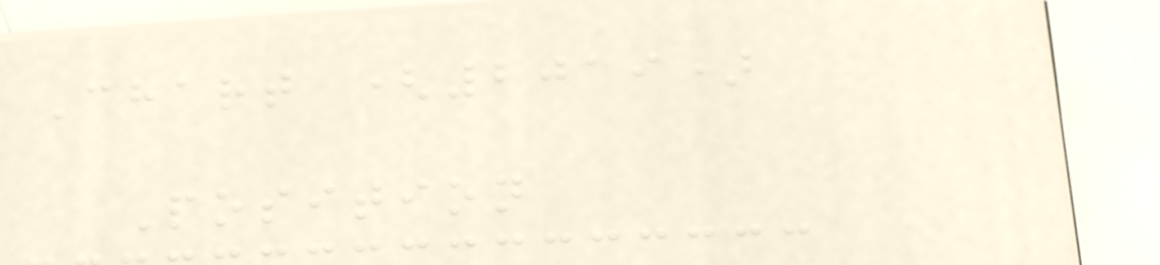Chart (2019)
Position
